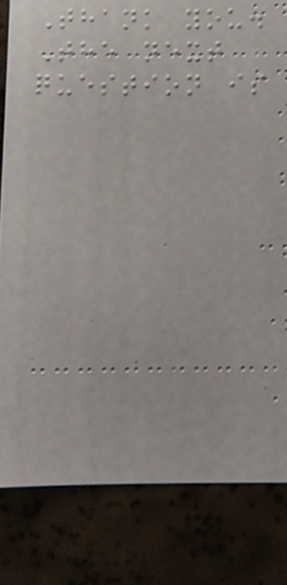Thank you.
The next
question is
